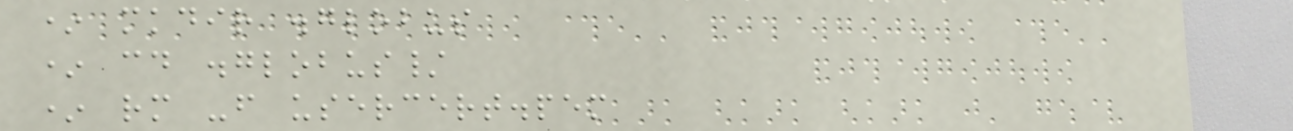* mkdir .globus
* cd .globus/
* rm -f usercert.pem
